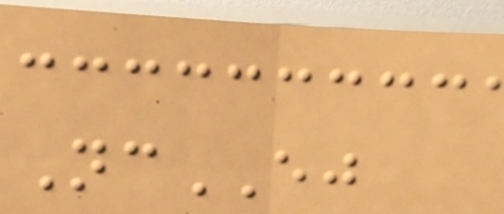NcEJ
